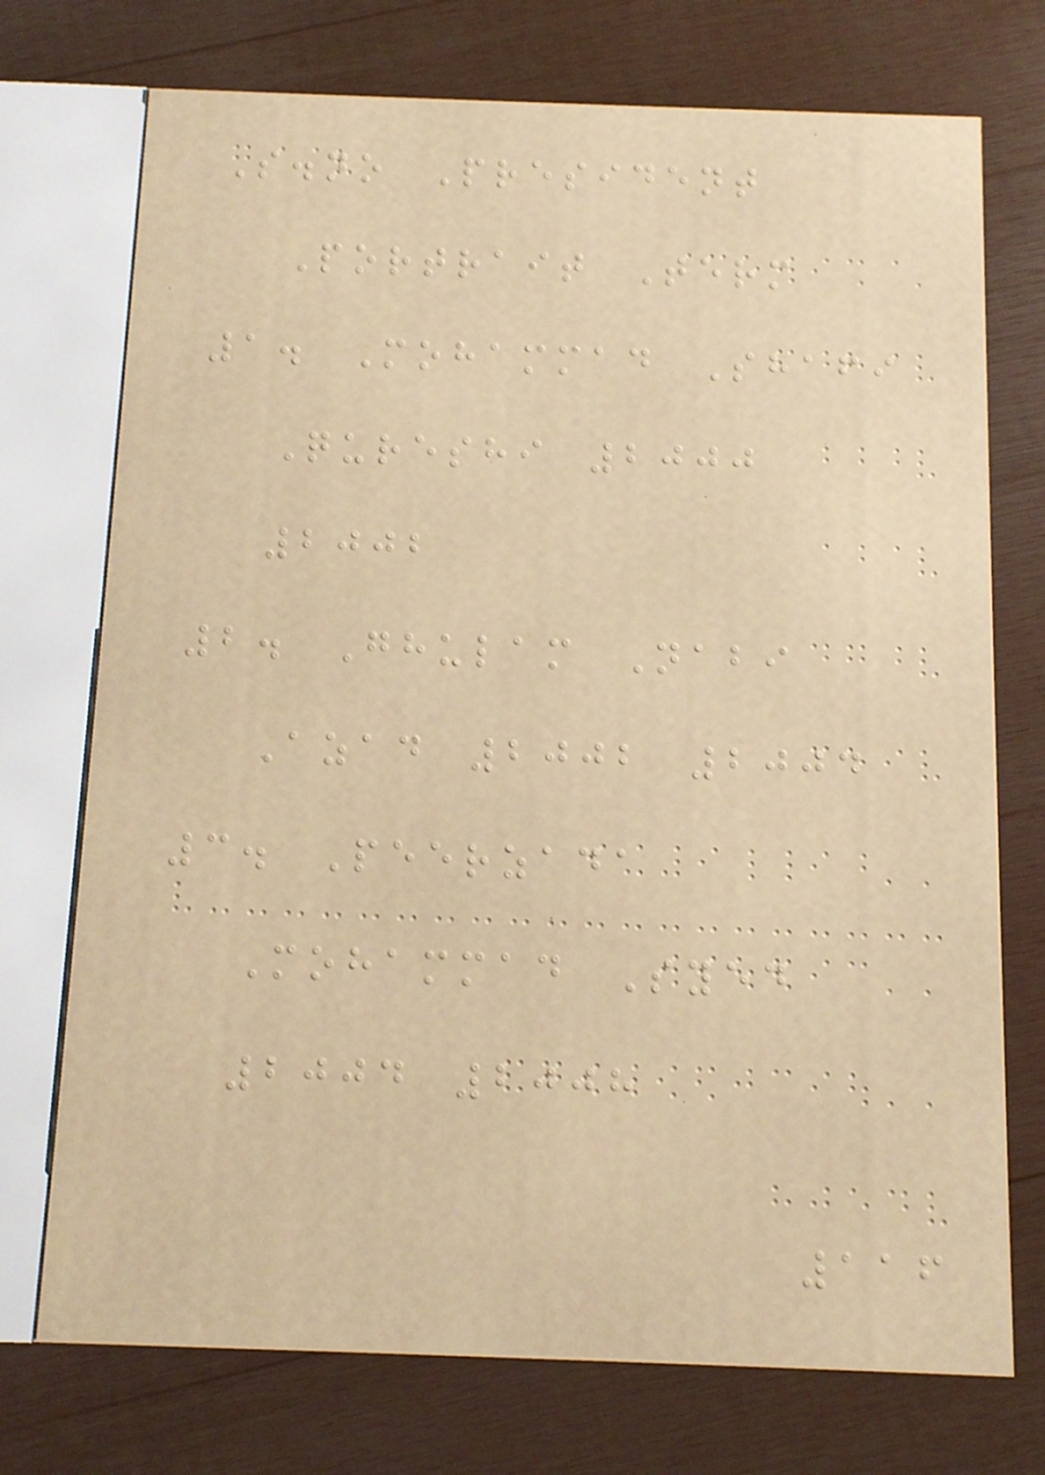S.no President
Portrait Term
1. Mohammad Shafi
Qureshi 2000
2002
2. Ghulam Nabi
Azad 2002 2004
3. Peerzada
Mohammad Syed
2004 2008
116
